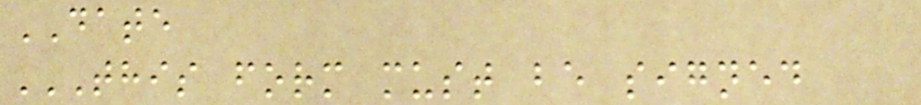DATE
THIS FORM MUST BE SIGNED
